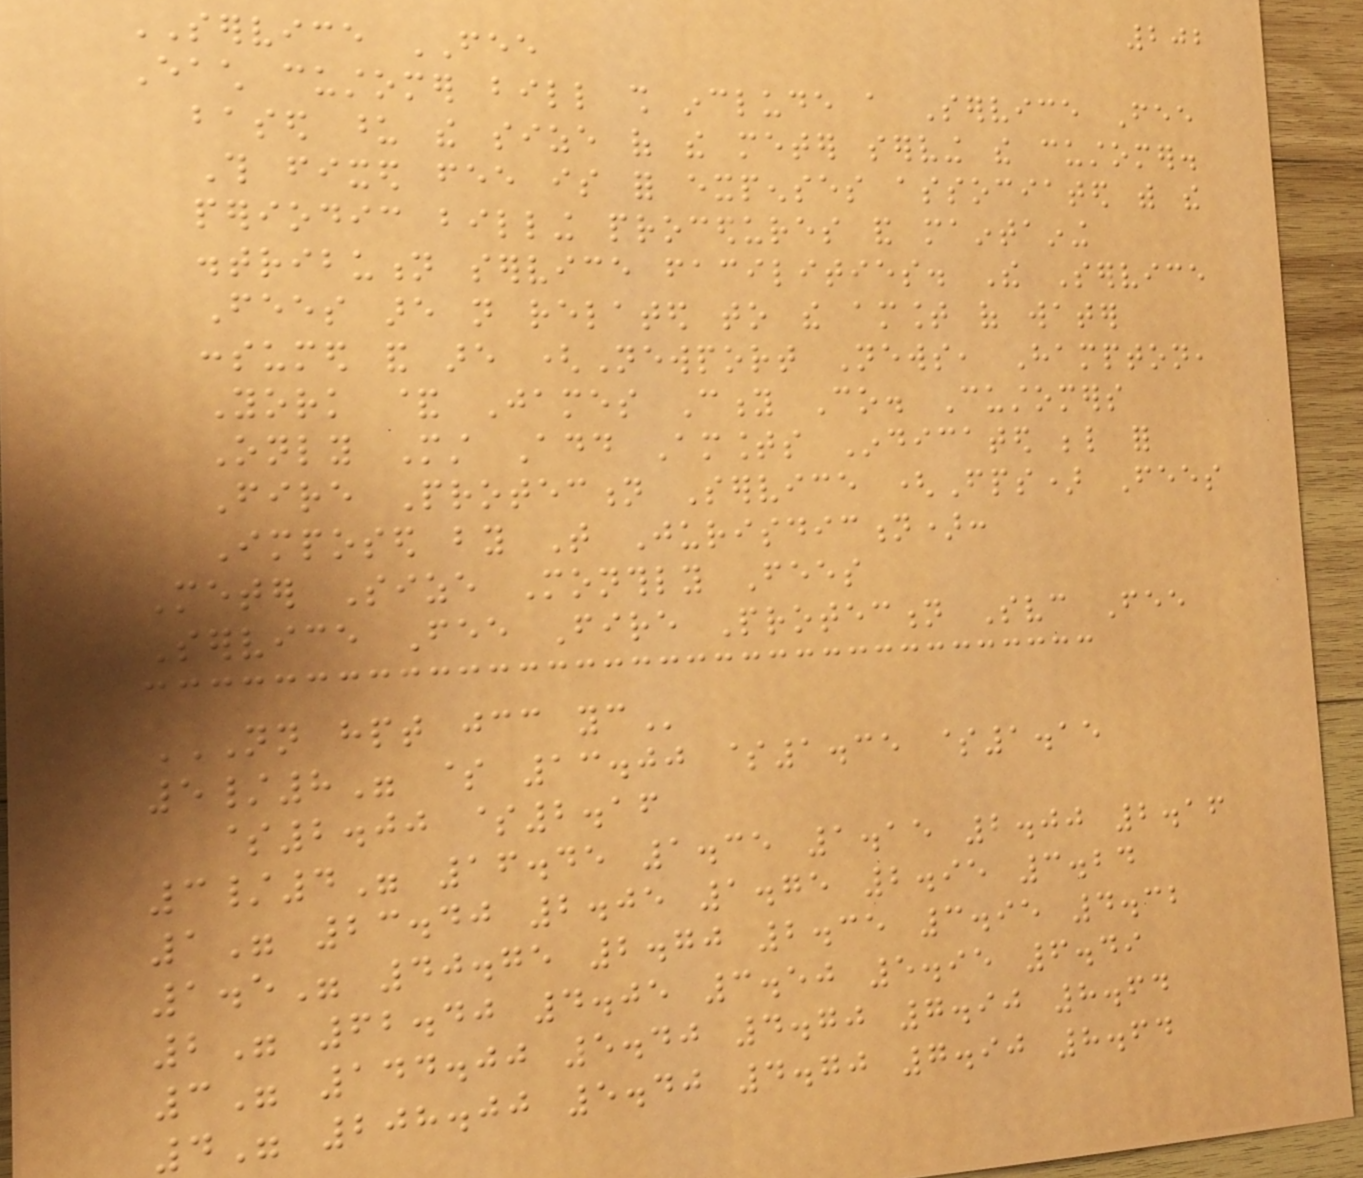202
SERVICE FEE
Each customer bill shall include a Service Fee
based upon the size of the meter serving the customer.
This fixed fee is for expenses associated with the
periodic billing procedures and maintaining
distribution service facilities. The Service
Fees are not related to the amount of water
consumed and are (Newport News, Hampton,
York & James City Co. Customers
Only Must Add Amounts Indicated below for
Fire Protection Service (Fps) Fees
Imposed by That Jurisdiction):
Meter Size Monthly Fees
Service Fee Fire Protection Svc Fee
NN HPT JCC YC
5/8" $ 13.00 $1.35 $1.15
$2.00 $2.16
3/4" 16.45 1.35 1.15 2.00 2.16
1" 23.40 2.05 1.75 2.95 3.24
1.5" 40.75 2.70 2.35 3.95 4.32
2" 62.40 4.05 3.50 5.95 6.49
3" 144.00 5.40 4.70 7.90 8.64
4" 208.00 5.40 4.70 7.90 8.64
